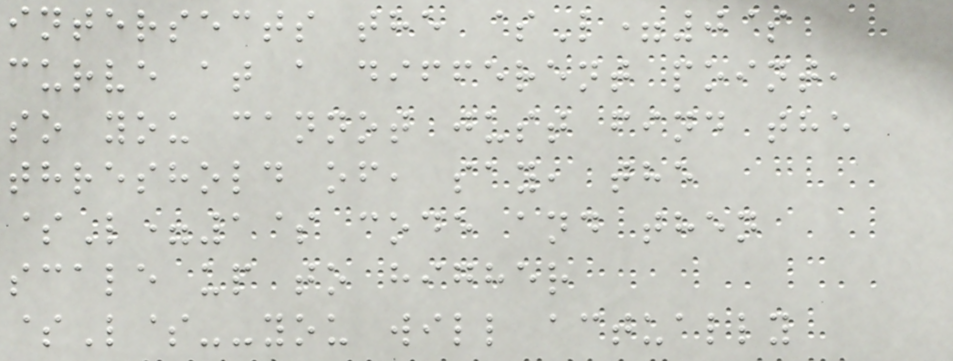intersects the $L=0$
curve at a different point,
so you cannot just find the
threshold of, say, the
$L=1$ code and then
scale up to higher
$L$--you will actually
